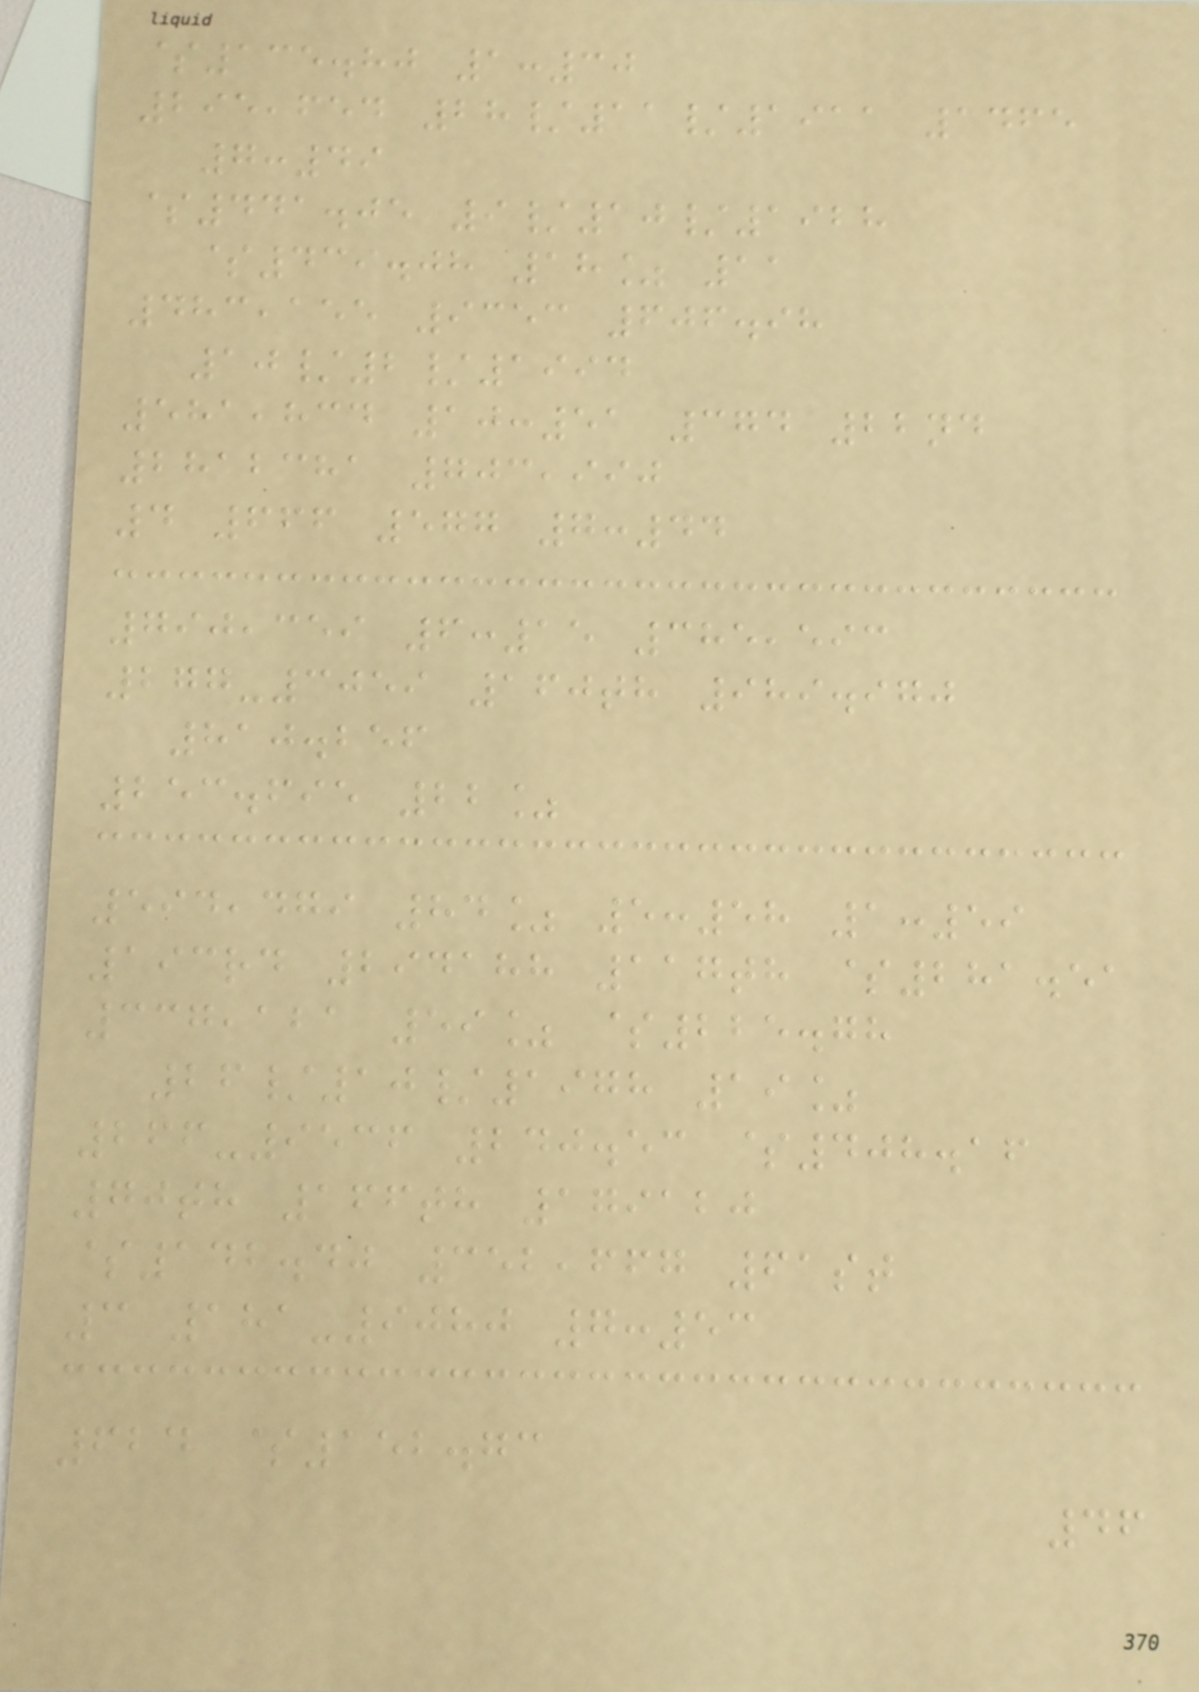$135.80 1:30
295,654 28/11/1911 1465
7:49
$441.05 9/10/1928
$439.08 18% 11
483,155 9353 606.98
10/2/1994
581,834 10:51 374 22nd
2812381 703,990
4 666 577 7:44
790,359 6:15 385,593
277-3059 160th 989.970
810.256
253.695 22%
594,479 84% 5:58 1:59
193rd 294188 117th $281.51
337,121 59% $225.78
26/10/1978 19%
266-9536 240.53 $408.16
70th 166th 179120
$142.40 352,667 61st
3 181-9080 7:53
624 $152.73
46
